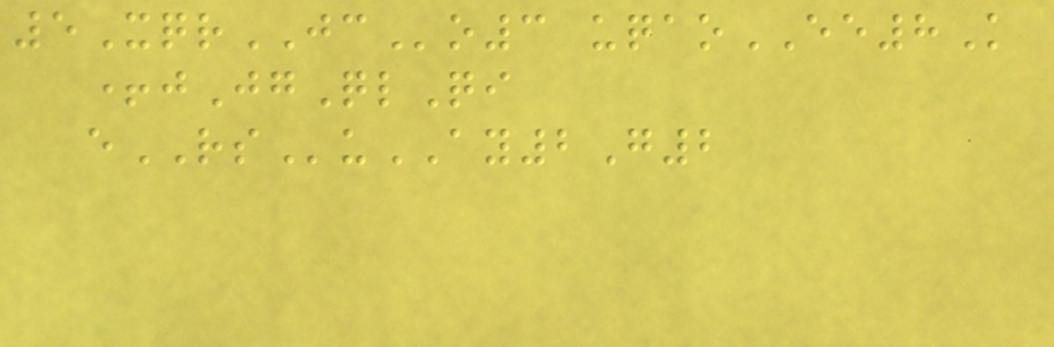5XqrJCo3 uqaoEE8K
+jJgQlQi
eRSuAY2G2
